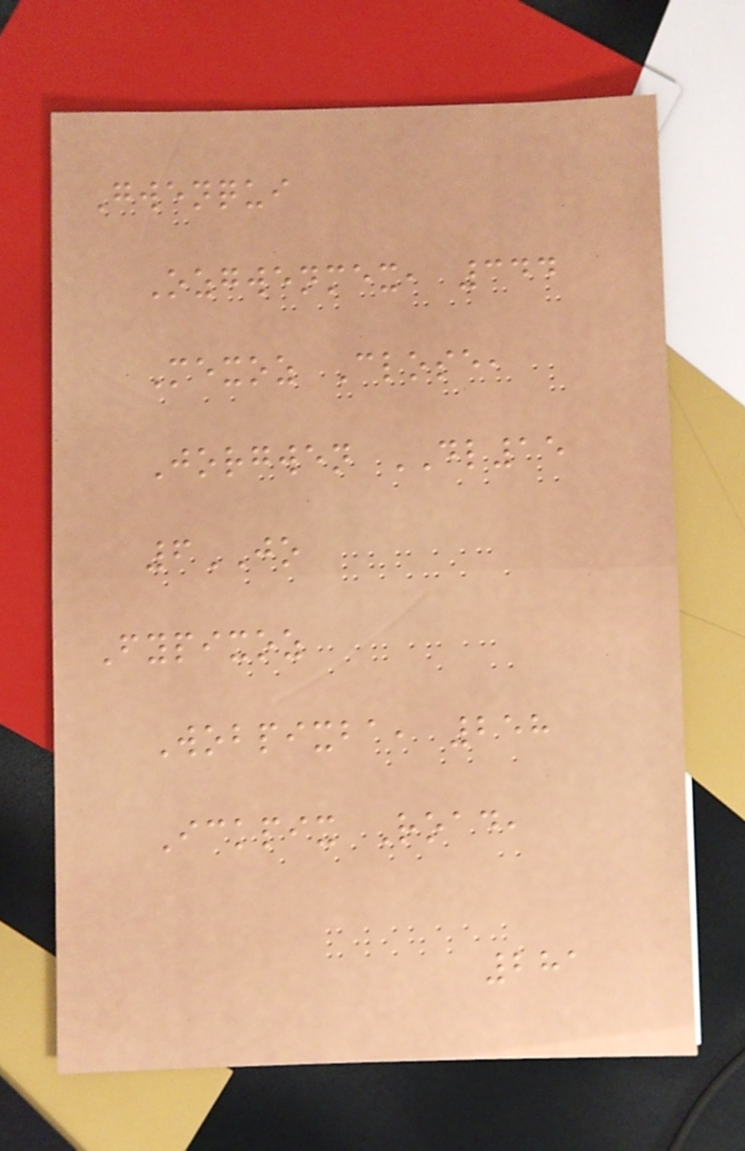Gwenqui
Ozgwenmex, 344
Mexoz Close,
Jorgwen DL15
6JO
Fypixoz
Wobpixba, 258
Ickpix Road,
281
